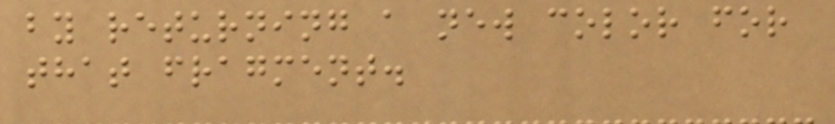by returning a new color for
that fragment.
